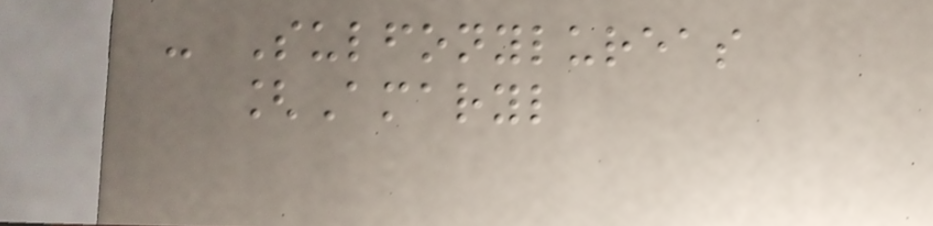- Sulfonylureas
[Amaryl
